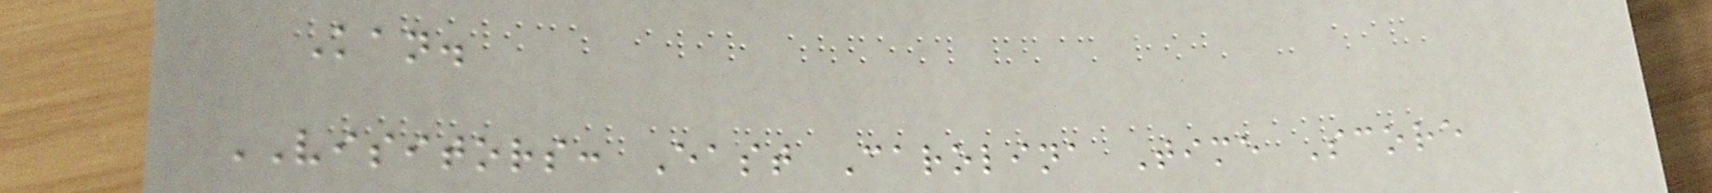Kan.
VISITORS: East Carolina Time Score
